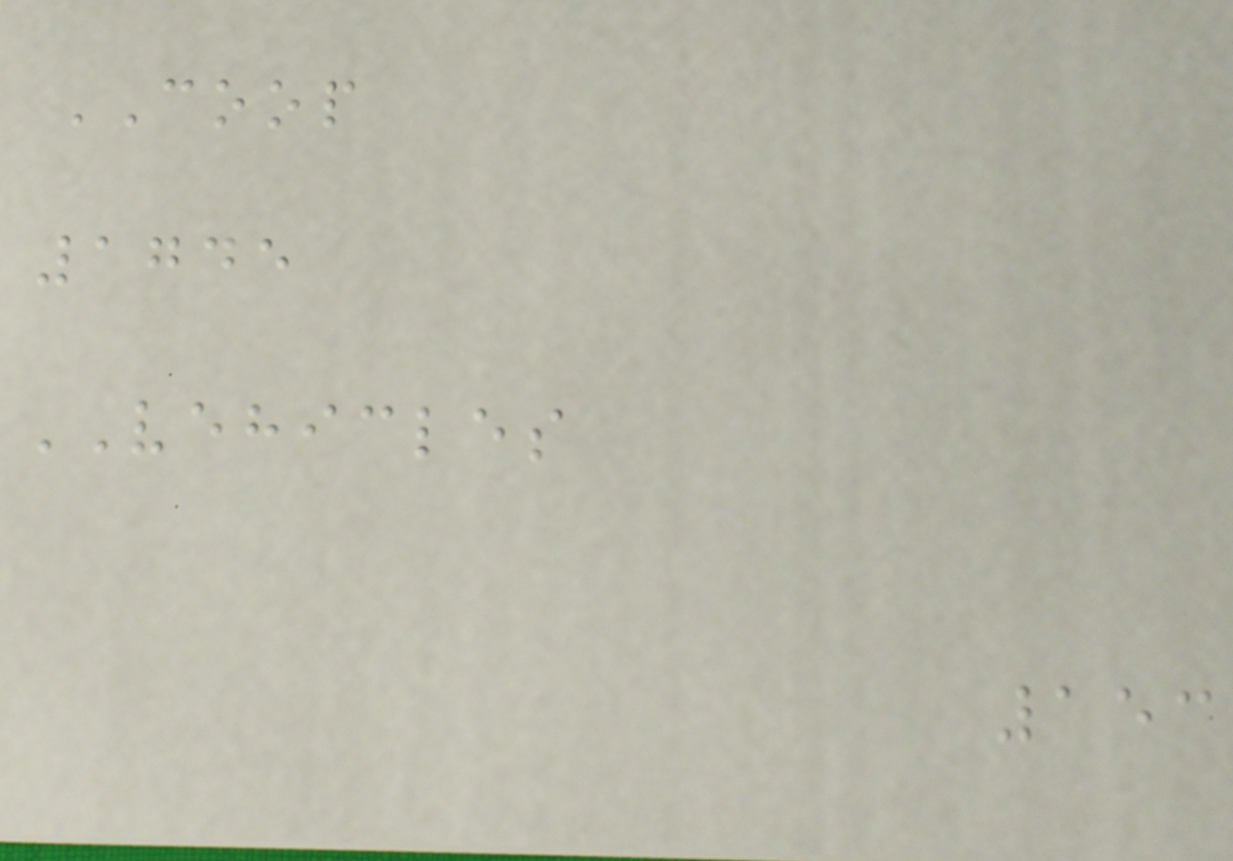COOP
1745
VEHICLES
153
